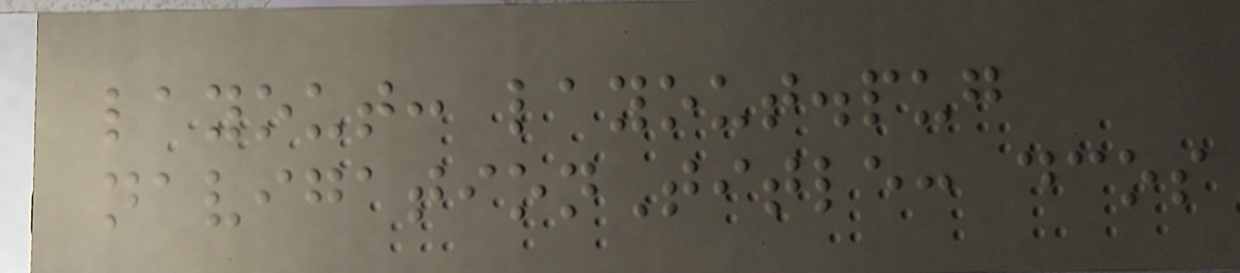layout: layout.pug
navigationTitle: dcos
